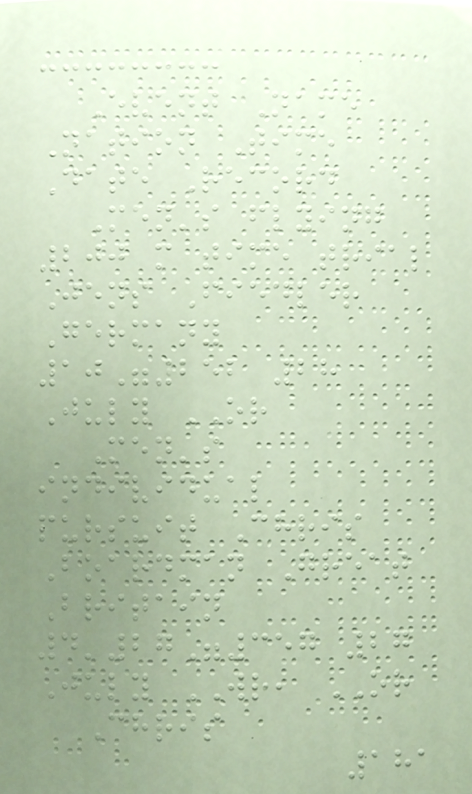Event Name
Nation Time
Date Record
Men's flying
200 m time trial
Jens Fiedler
Germany
10"252 28
July OR
Men's
individual
pursuit Chris
Boardman Great
Britain
4'27"357 27
July WR, OR
Chris
181
